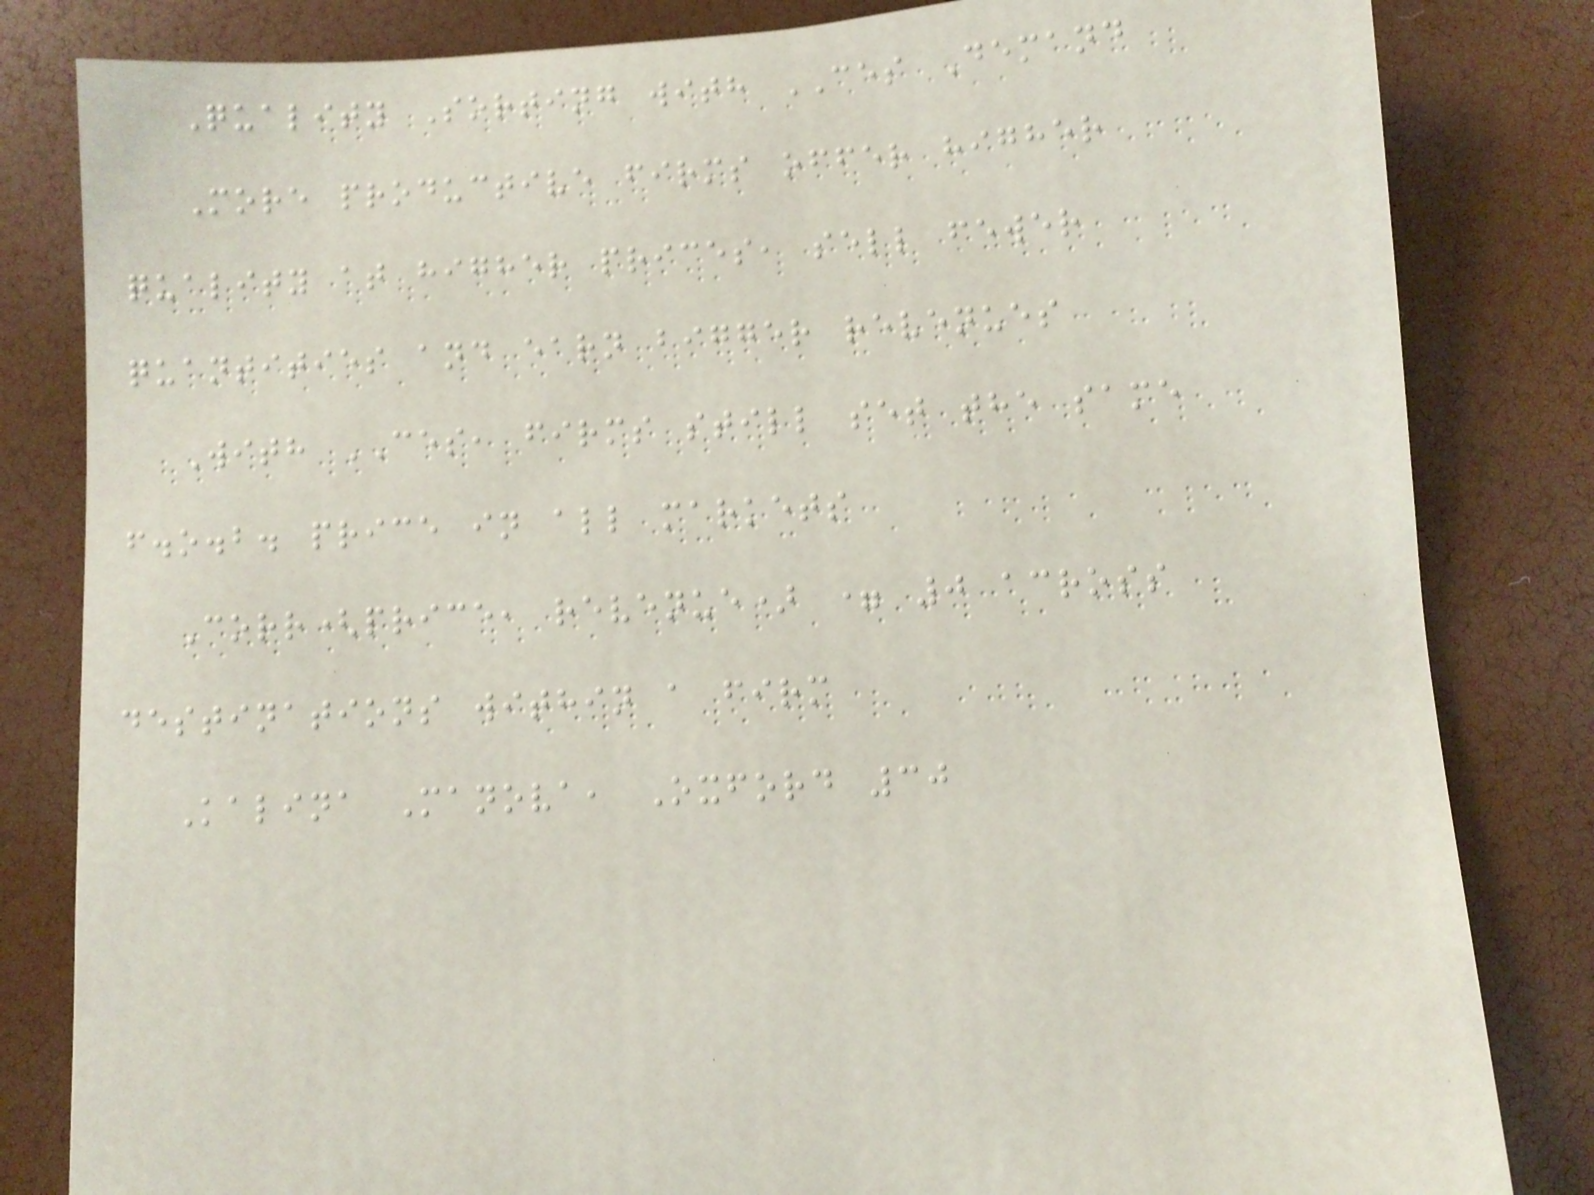Quality Sorting with CES Demand
More productive firms offer higher
quality at higher prices, sell fewer
quantities and earn bigger revenues
With CES, firms still set the same
f.o.b. price in all markets
Corr(price, revenue) = 0 across
destinations within a firm
Kalina Manova, Oxford 30
